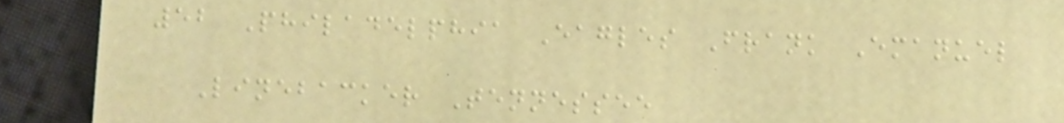52 Philadelphia Eagles Frank Emanuel
Linebacker Tennessee
